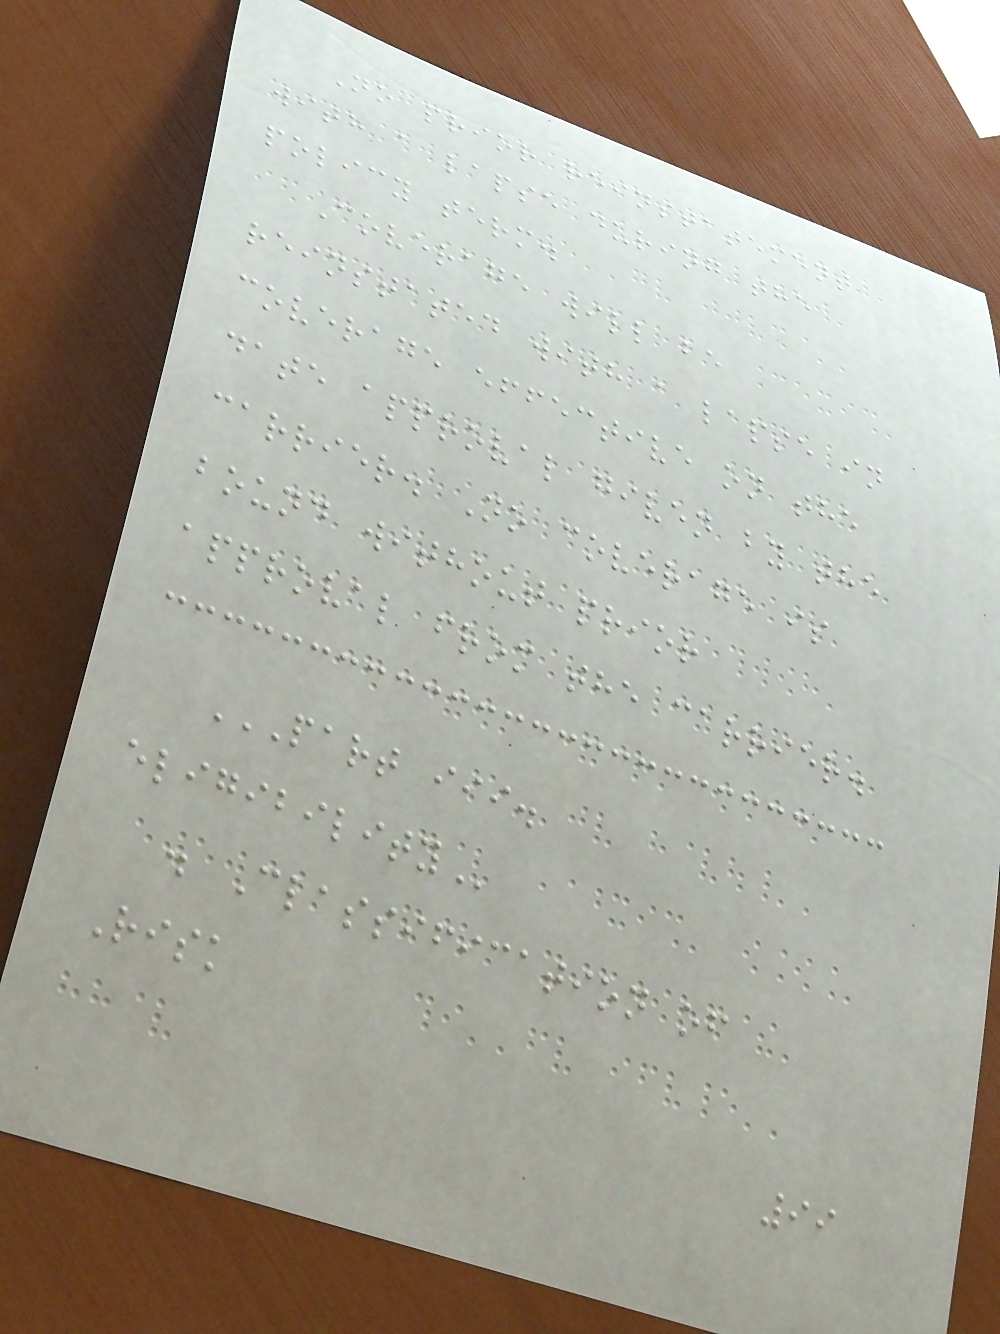No prior reinstatement
with a lapse during the
policy term.
Coverage will be
reinstated with a lapse in
coverage effective on the
date approval given by the
carrier. No coverage is
bound without prior
approval from the carrier.
PART III.
ELIGIBILITY
. Classification of
Risk
99
